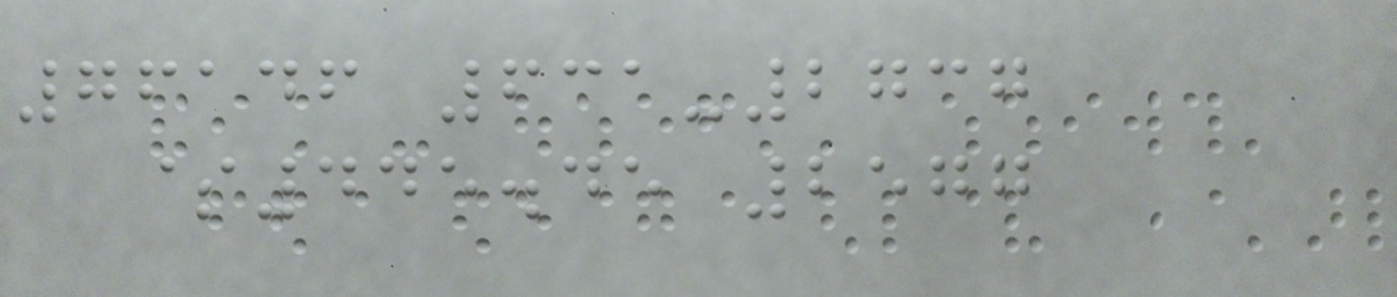76146 631-2737
$445.45 2577
